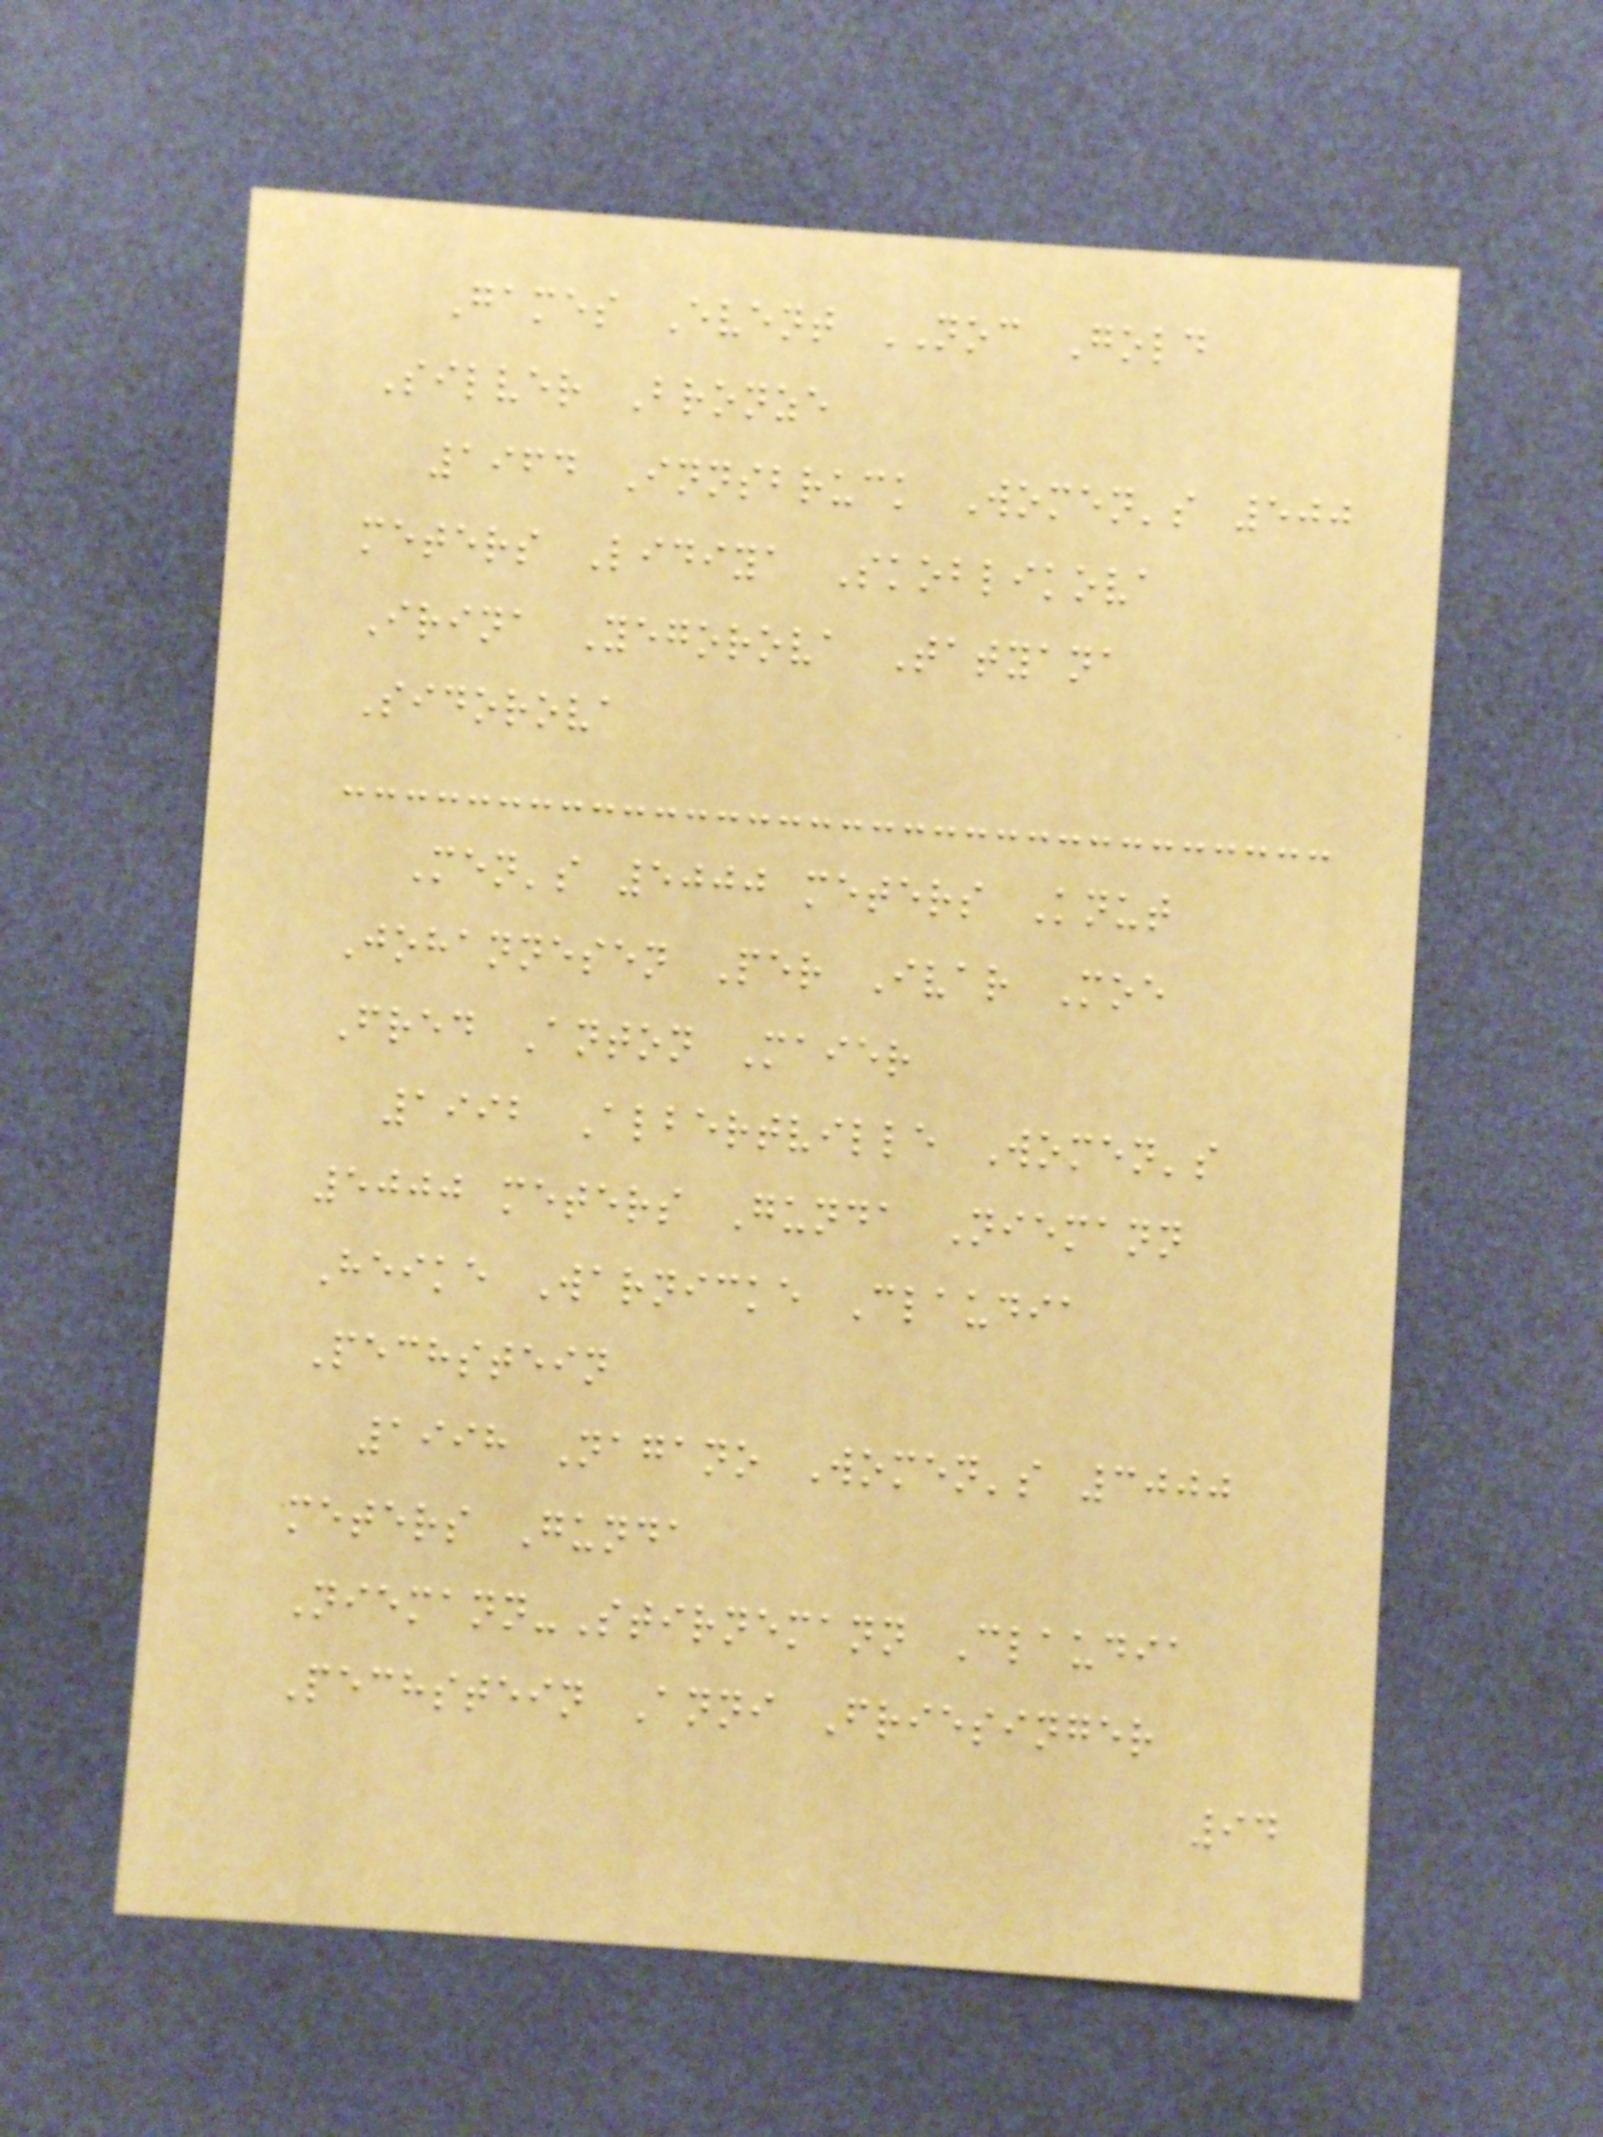Games Event NOC Gold
Silver Bronze
1964 Innsbruck Women's 500
meters Lidiya Skoblikova
Irina Yegorova Tatyana
Sidorova
Men's 5000 meters Knut
Johannesen Per Ivar Moe
Fred Anton Maier
1992 Albertville Women's
5000 meters Gunda Niemann
Heike Warnicke Claudia
Pechstein
1998 Nagano Women's 3000
meters Gunda
Niemann-Stirnemann Claudia
Pechstein Anni Friesinger
94
